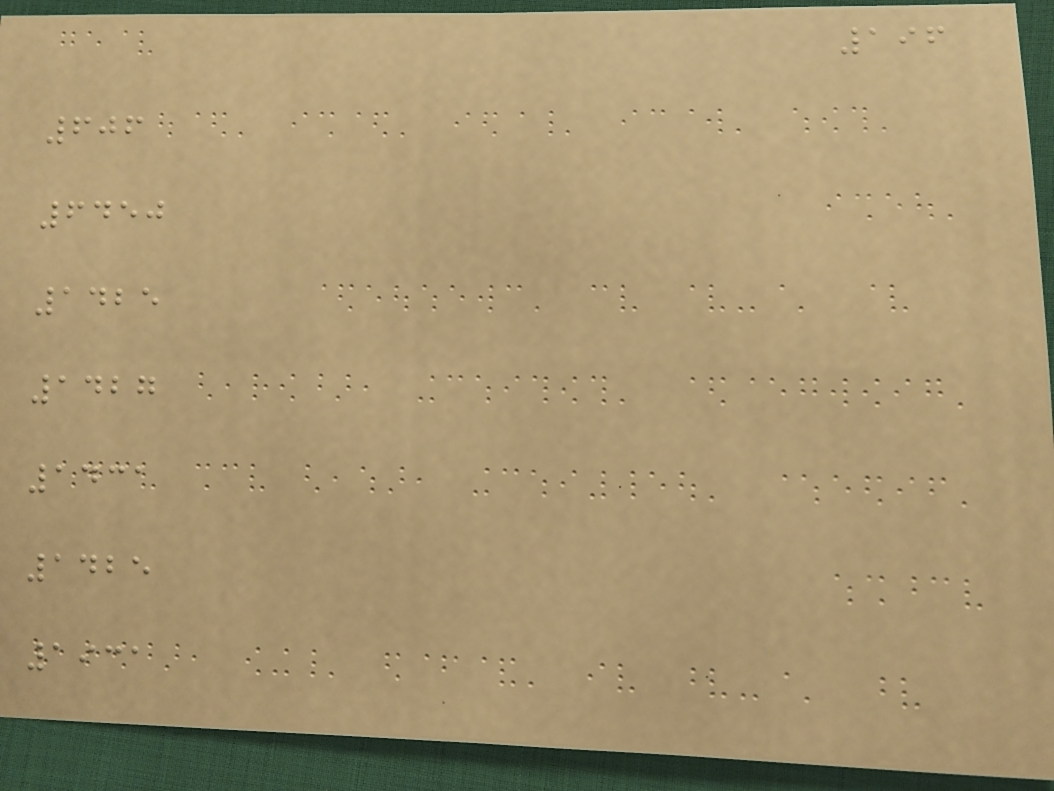196
606
6450
1425
1427
1431
1425
1931
